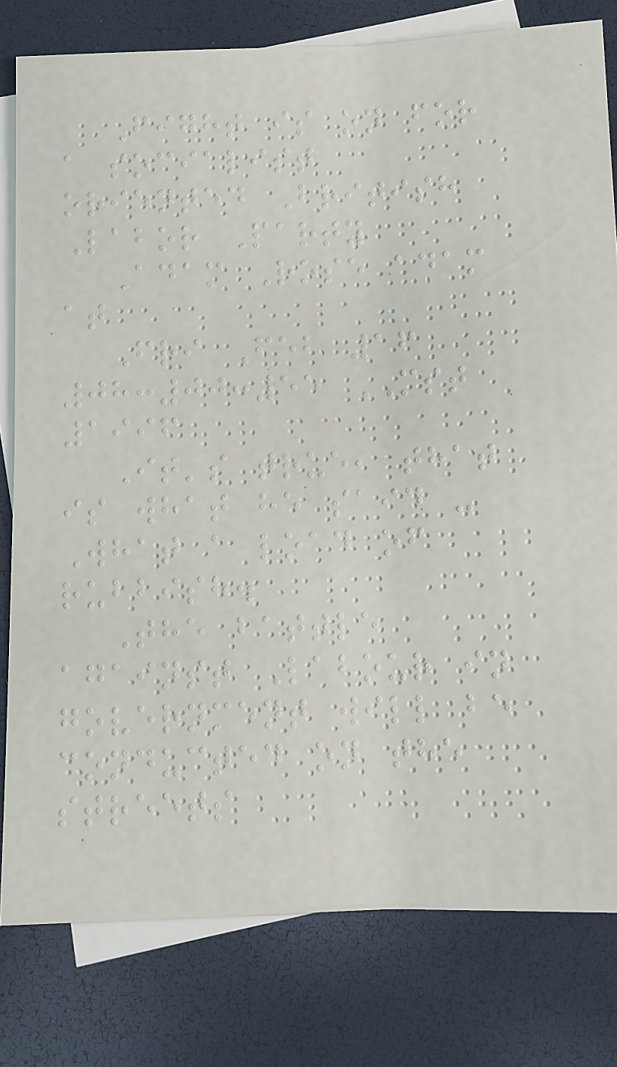Fight is on for
a socialist
oriented British
Labor Party
Adam Rose adam
at
Fri Feb 16
08:00:55 MST
1996
It's true, that
is what he said -
What a load of
rubbish.
The battle
against Labour in
government will be
conducted on the
streets
